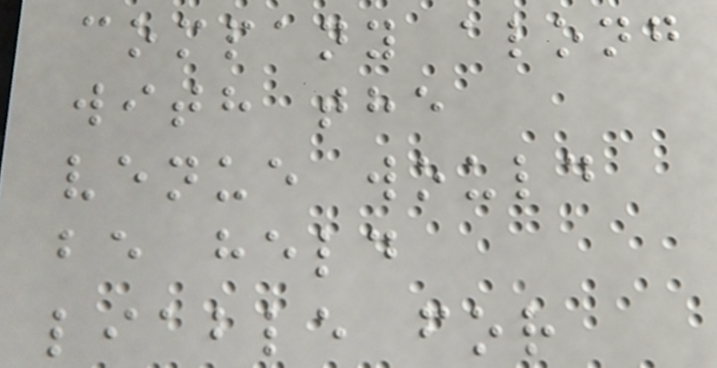company along
with the
venue would
be held
liable for
